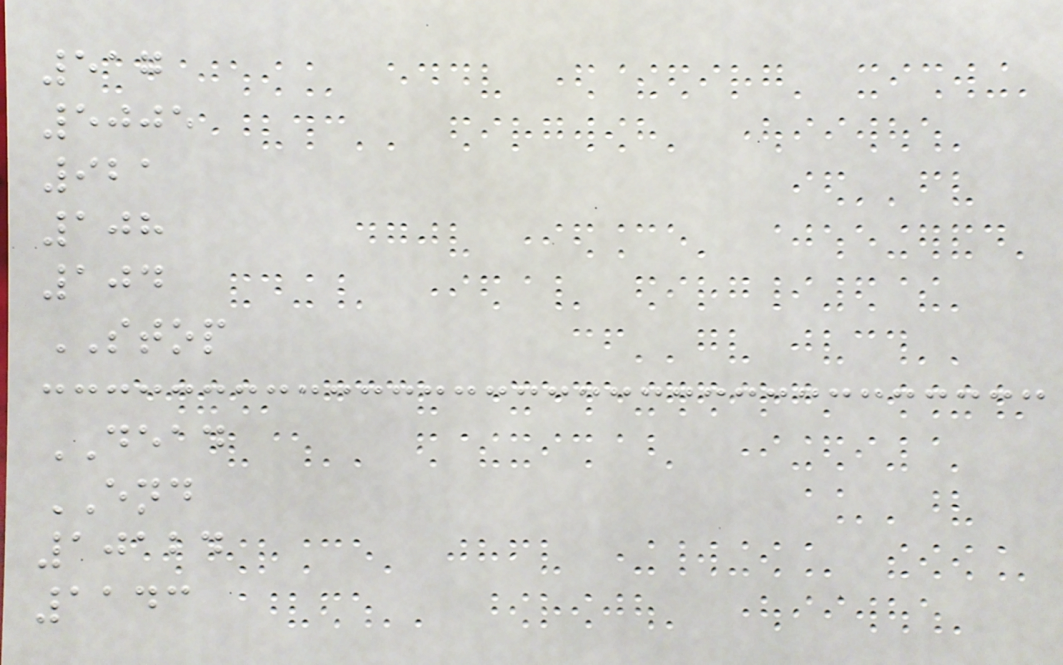517
5005
921
108
104
STOP
DEAD
END
10124
1143
